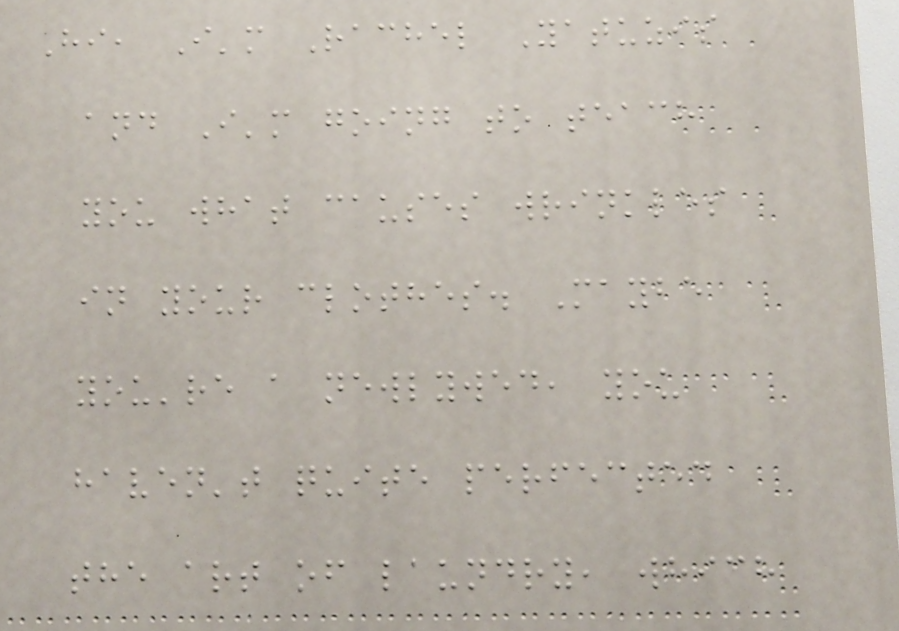Hi, I'm Rachel Yatuzis
and I'm going to teach
you what causes wrinkles
in your clothes. Maybe
you're a newlywed, you
haven't quite perfected
the art of laundry, which
